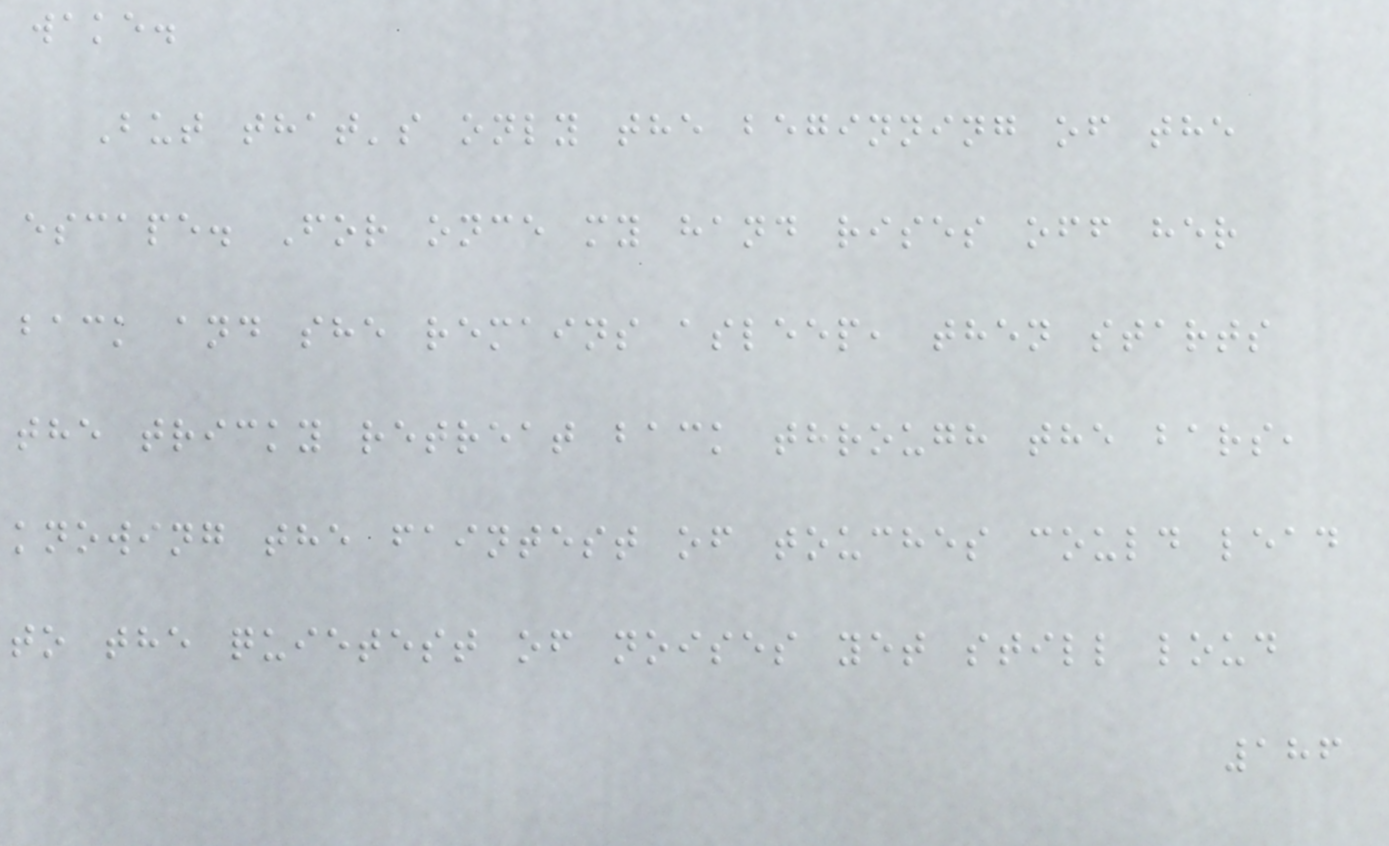wake.
But that's only the beginning of the
escape. For once my hand rises off her
back and she remains asleep, then starts
the tricky retreat back through the bars,
knowing the faintest of touches could lead
to the quietest of noises yet still loud
186
